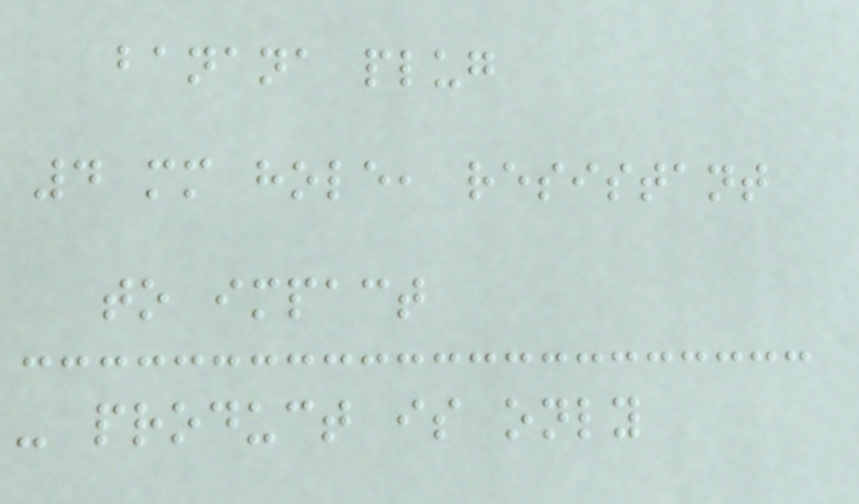banana plug
4 mm hole, resistant
to impact
- product is only
